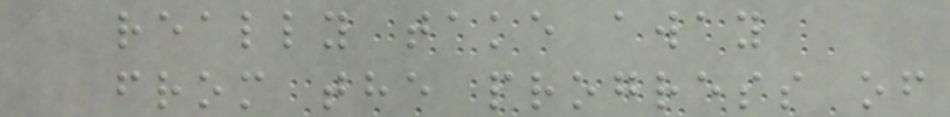really take away
from the progress of
